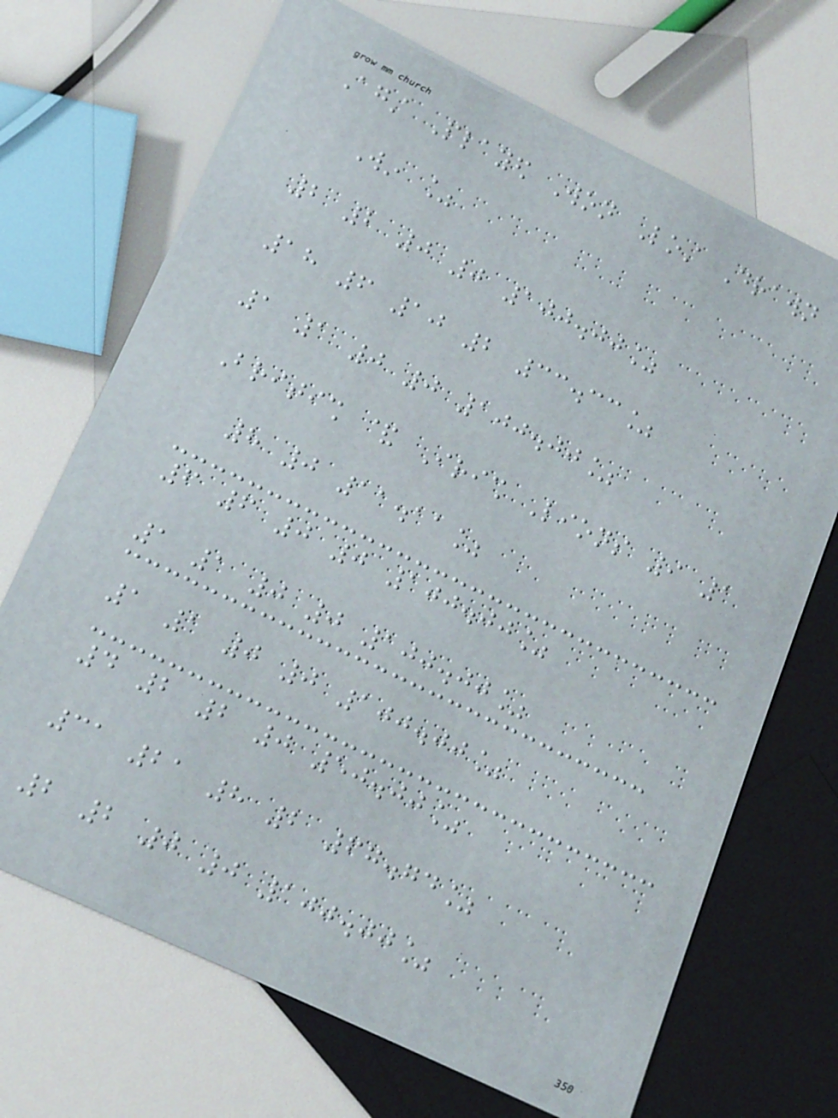Against Played Won Lost Drawn
Win %
2 2 0 0 100.00%
18 6 10 2 33.33%
1 1 0 0 100.00%
British & Irish Lions 9 1
8 0 11.11%
6 6 0 0 100.00%
1 1 0 0 100.00%
1 1 0 0 100.00%
4 2 2 0 50.00%
31 21 8 2 67.74%
2 2 0 0 100.00%
